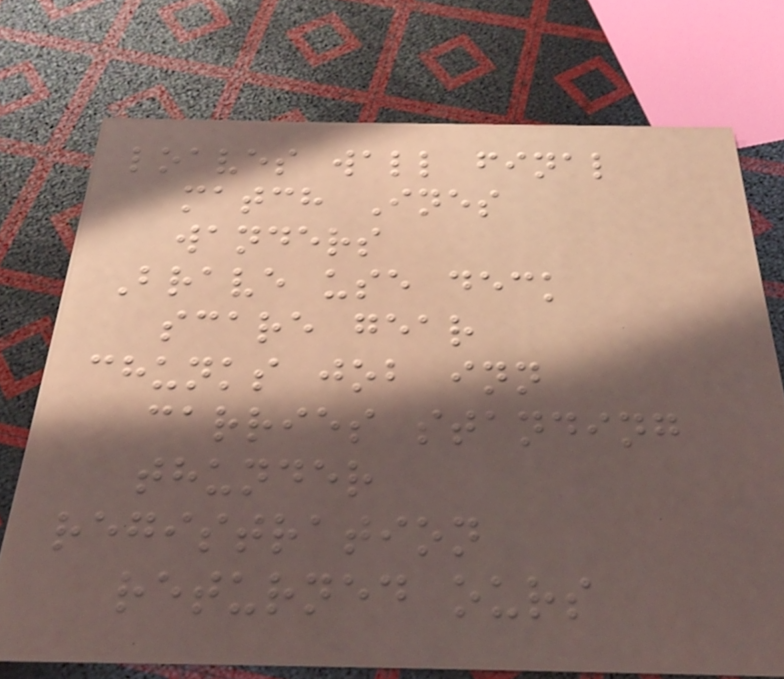loaves wall final
match Ines
wanders
Brave use deck
scare gear
chunks job inn
carries standing
thunder
registration
returned ours
